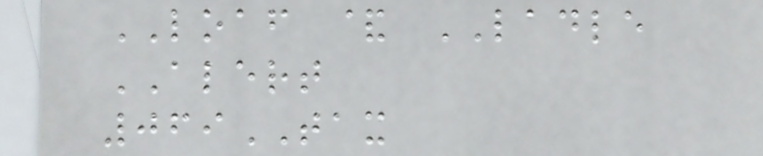LOAF & LADLE
ALERT
069TAX
